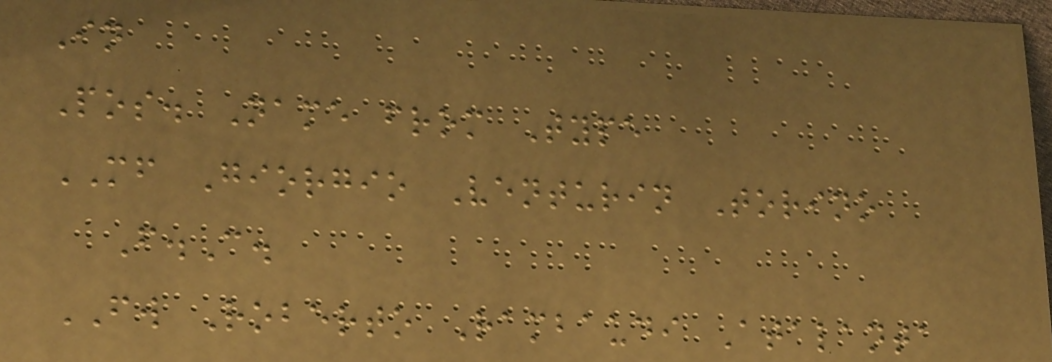In
Pos. Name from Type
MF Giorgio Venturin Torino
F.C.
FW Roberto Rambaudi Atalanta
